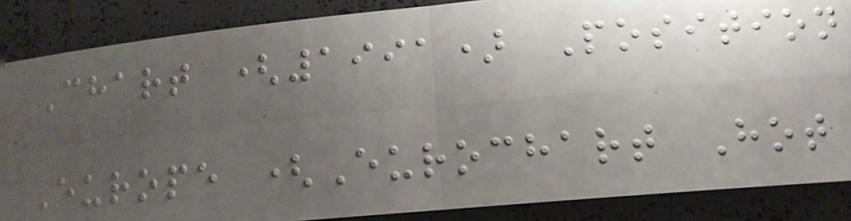Chart (1991) Position
Europe (Eurochart Hot
